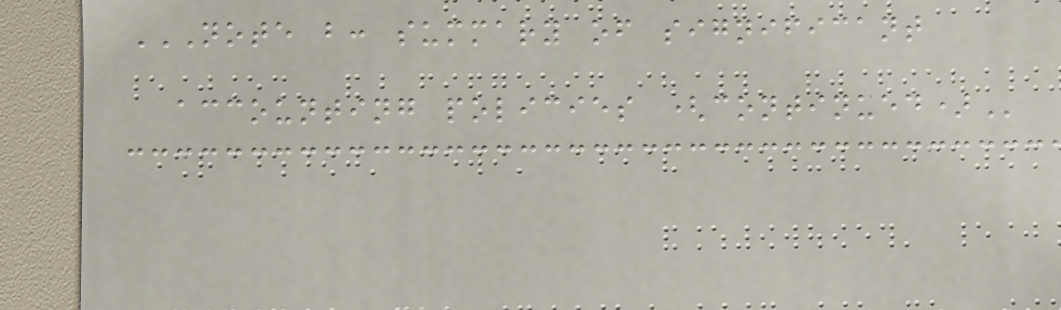NOTE B: SUMMARY OF SIGNIFICANT
ACCOUNTING POLICIES (CONTINUED)
